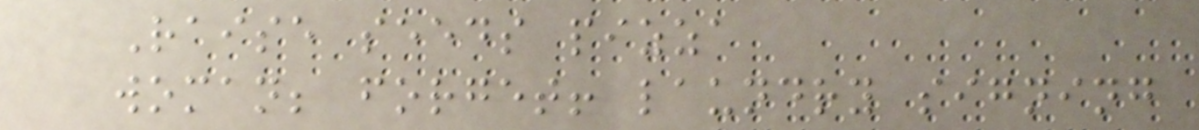Raise seeds pizza
woman; forget! laundry signing
